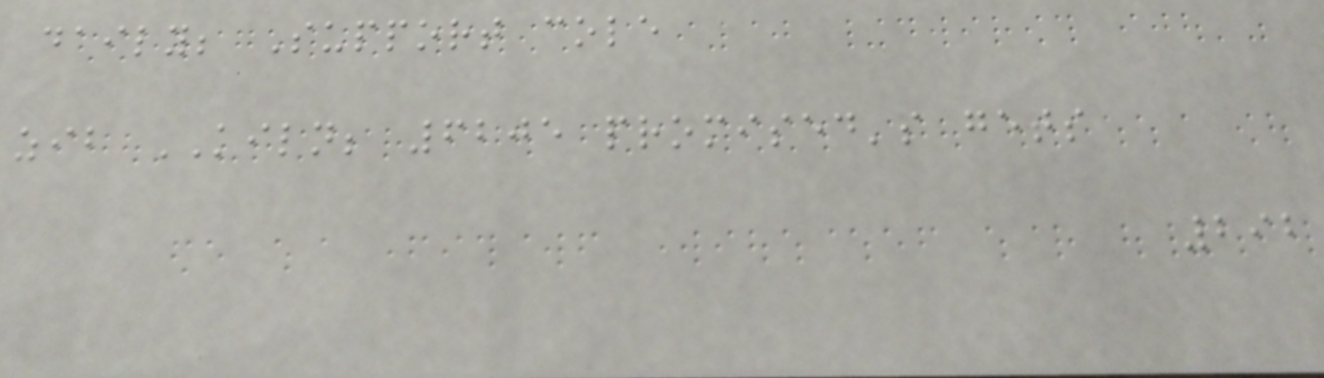daily; Support cole
zib KILN; 6205 promised's gets
292
